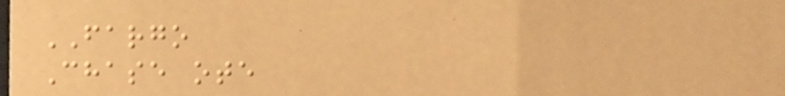FARGO
Chase ote
